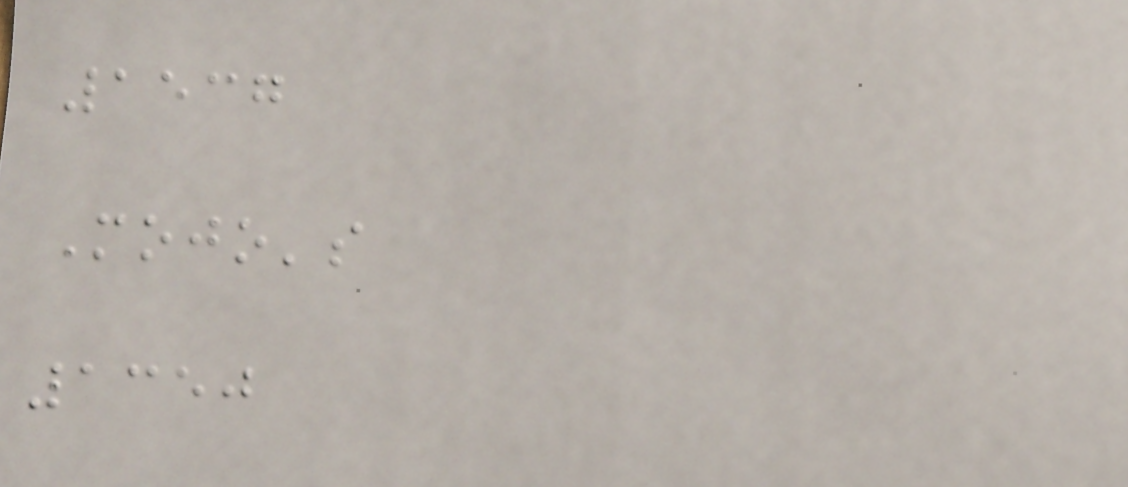1537
Mojo's
1350
